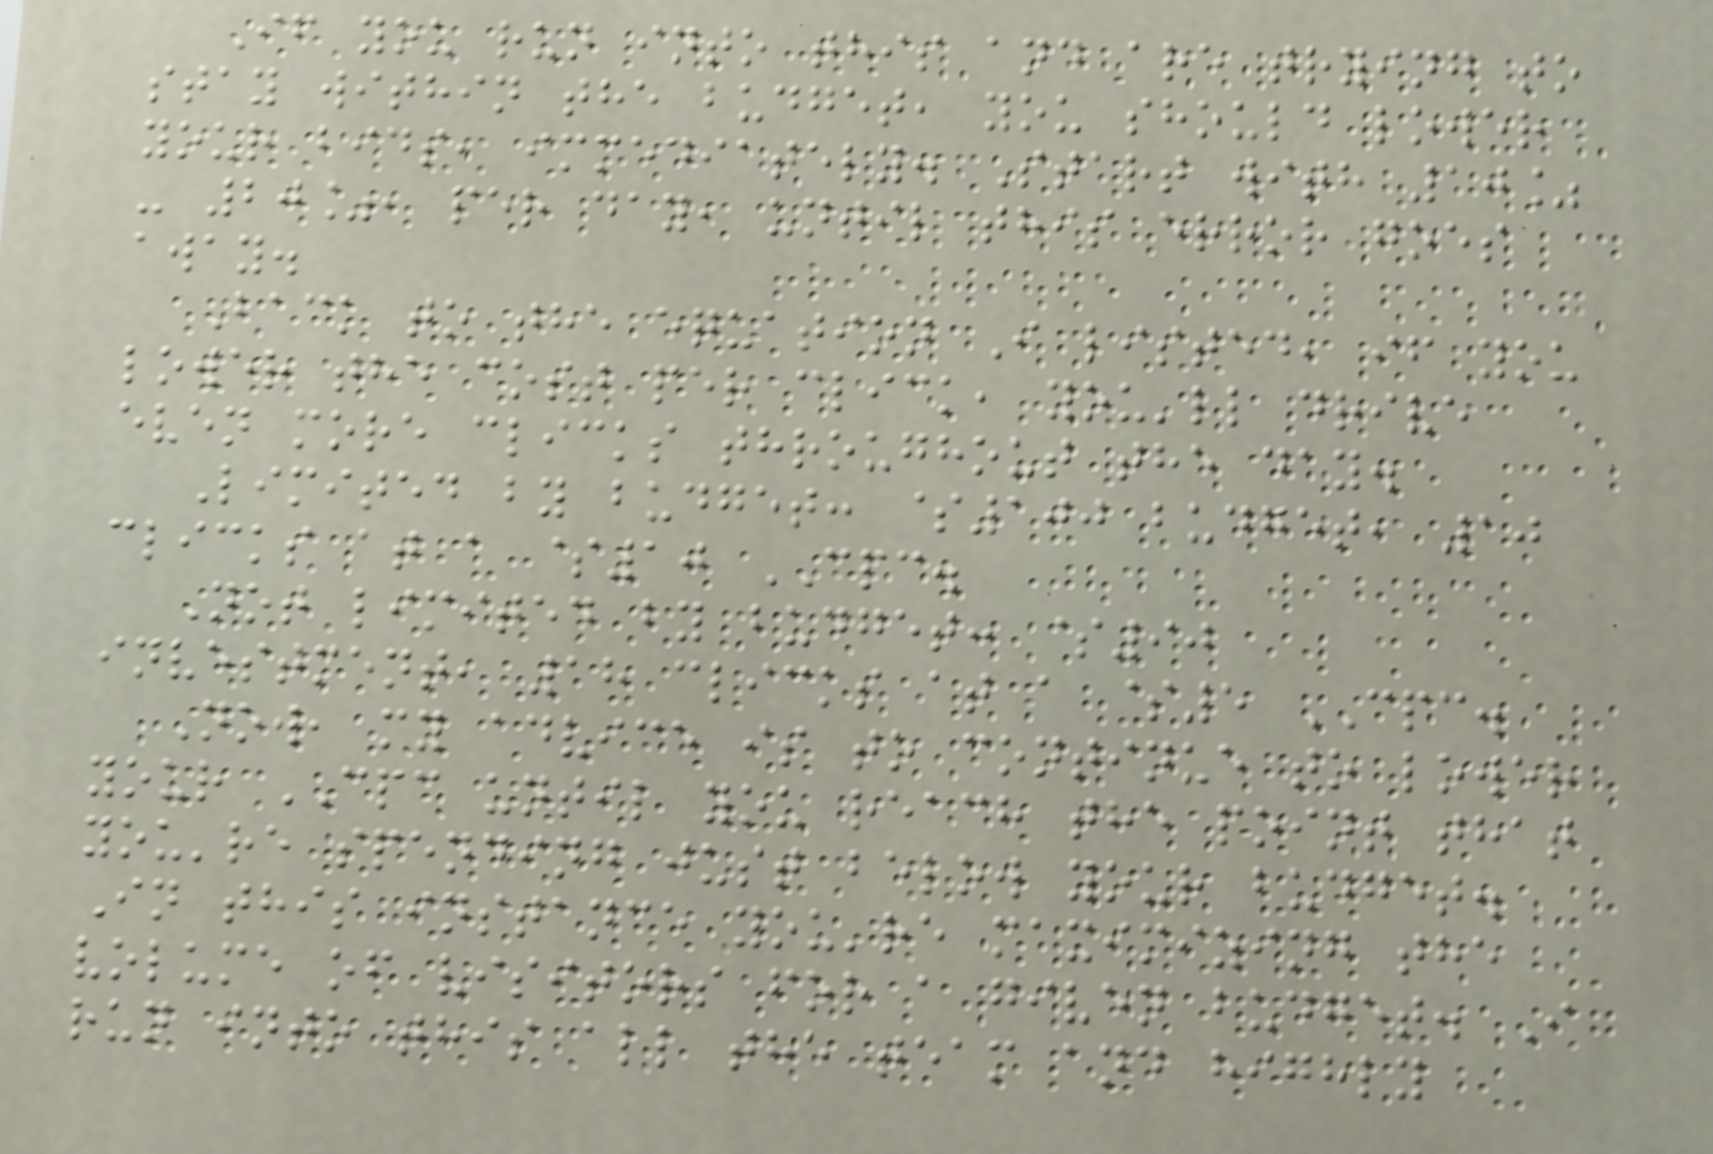If you run into this and are trying to
stay within the budget, you should lower
your bids, immediately. Start with 10%
- 20%, per day, until this error goes
away.
Back to the equation I listed, if you
lower the cost per click, you'll drive
even more clicks throughout the day.
Limited by budget: $100 budget, 10
clicks at a $10 CPC.
Not limited by budget: $90
investment, 18 clicks at a $5 CPC.
Now, my advice is to continue to lower
your CPC until you reach the point that
you're spending just below your budget.
In this instance you're maximizing the
volume of visitors for a given budget. I
run into this all the team and highly
